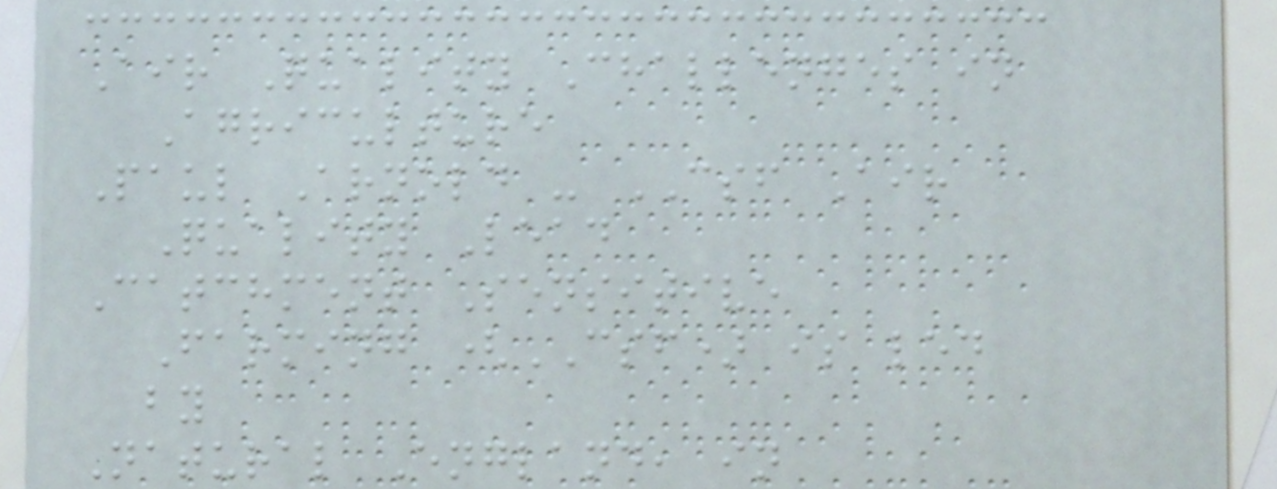Air Quality Challenges in
Agriculture
Paul Arnold - CSF Air
Quality Lead
Catchment Sensitive
Farming (CSF) is led
by
Natural England, in
